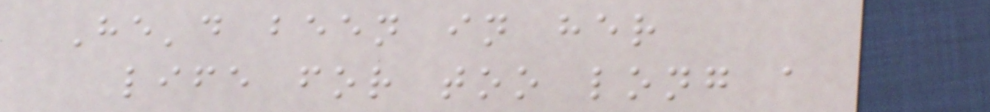He'd been in her
life for too long a
